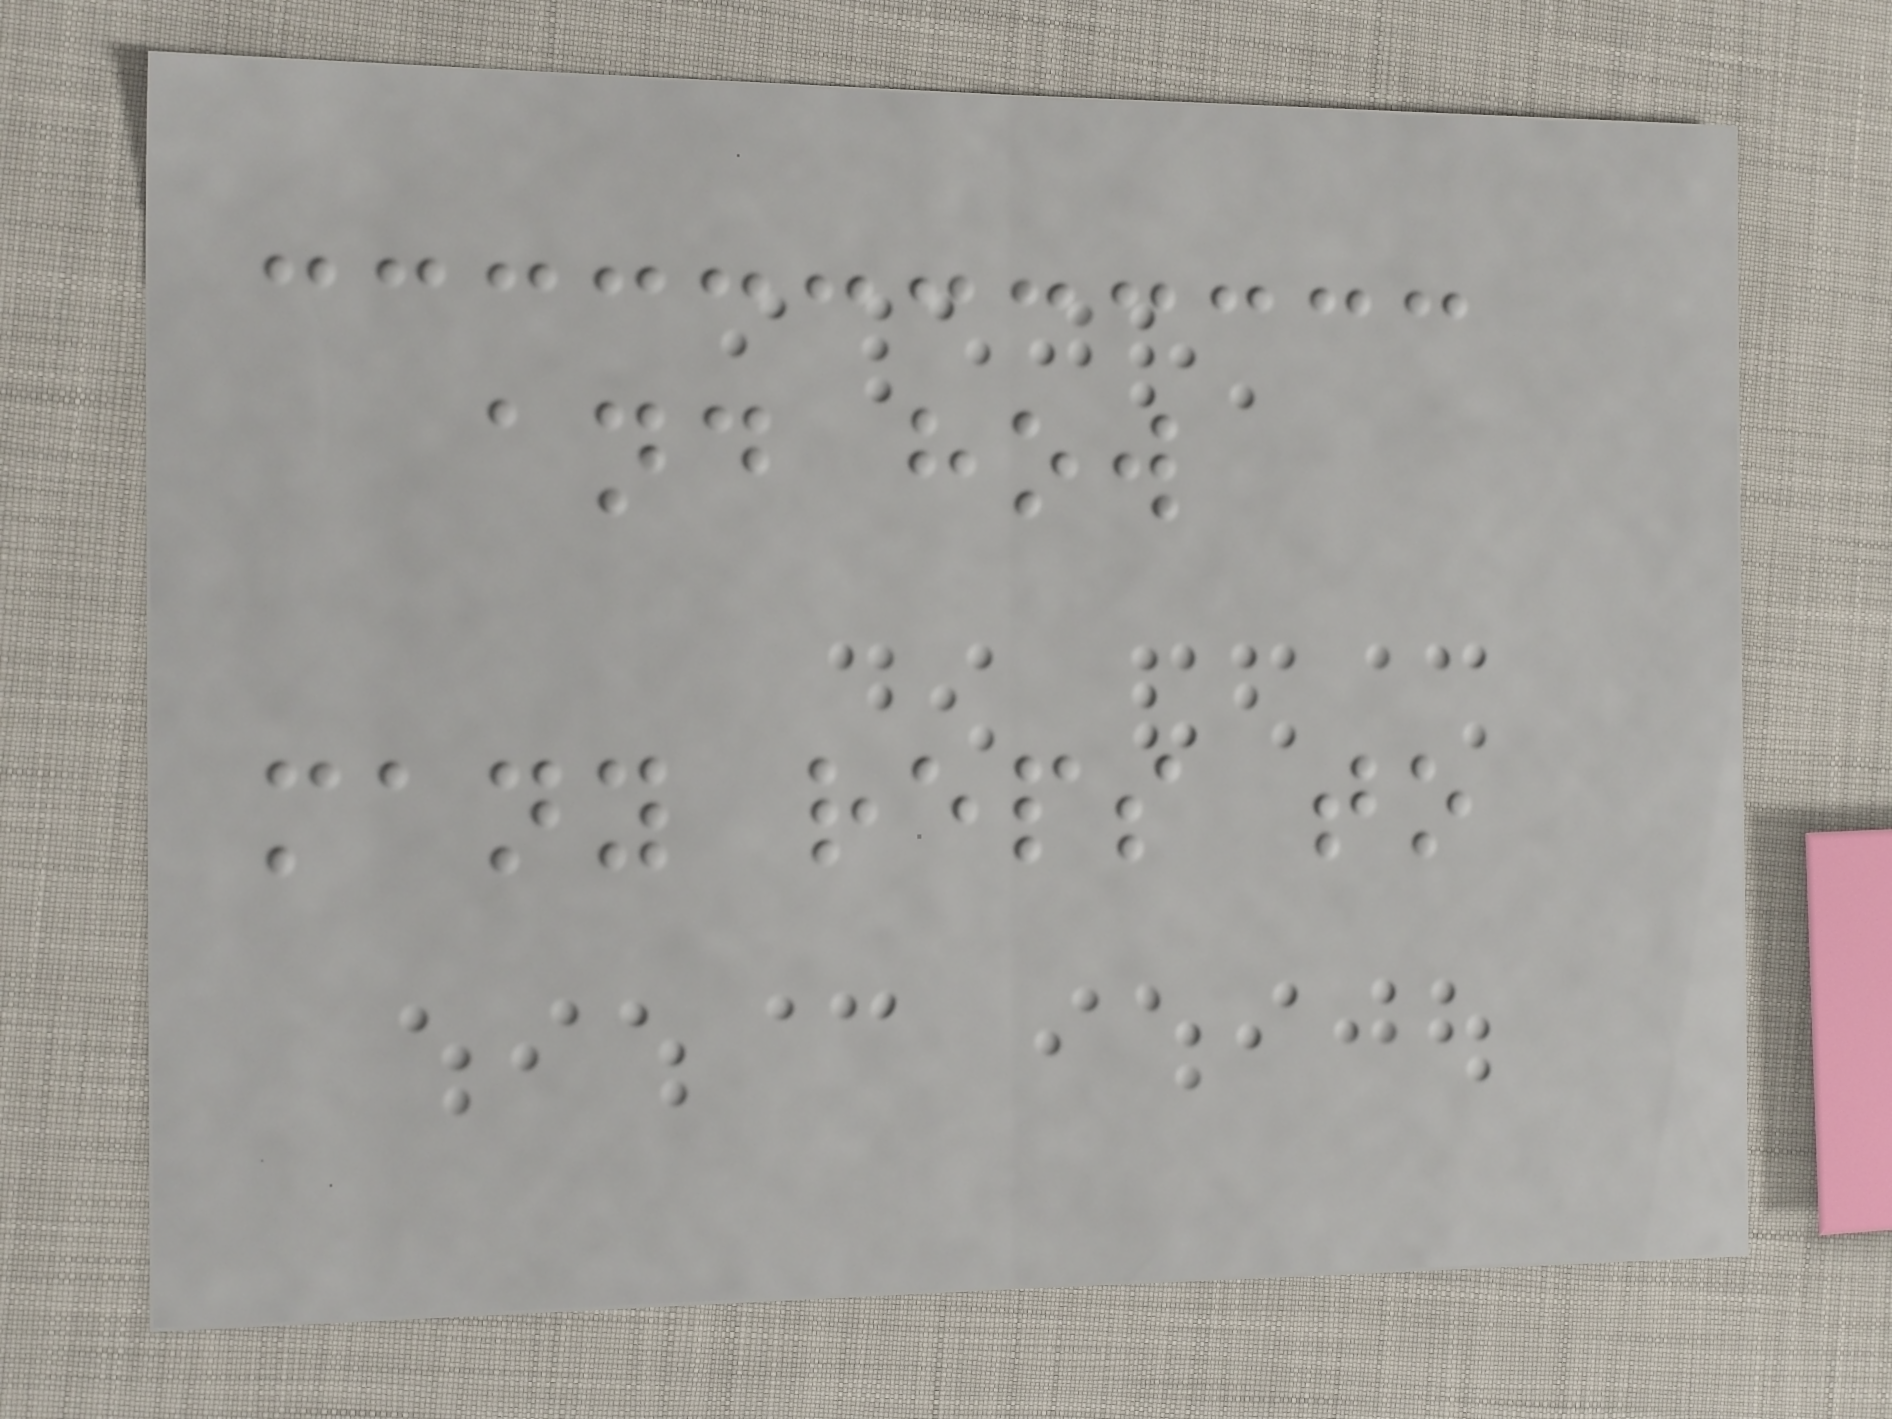and how
many reps to
